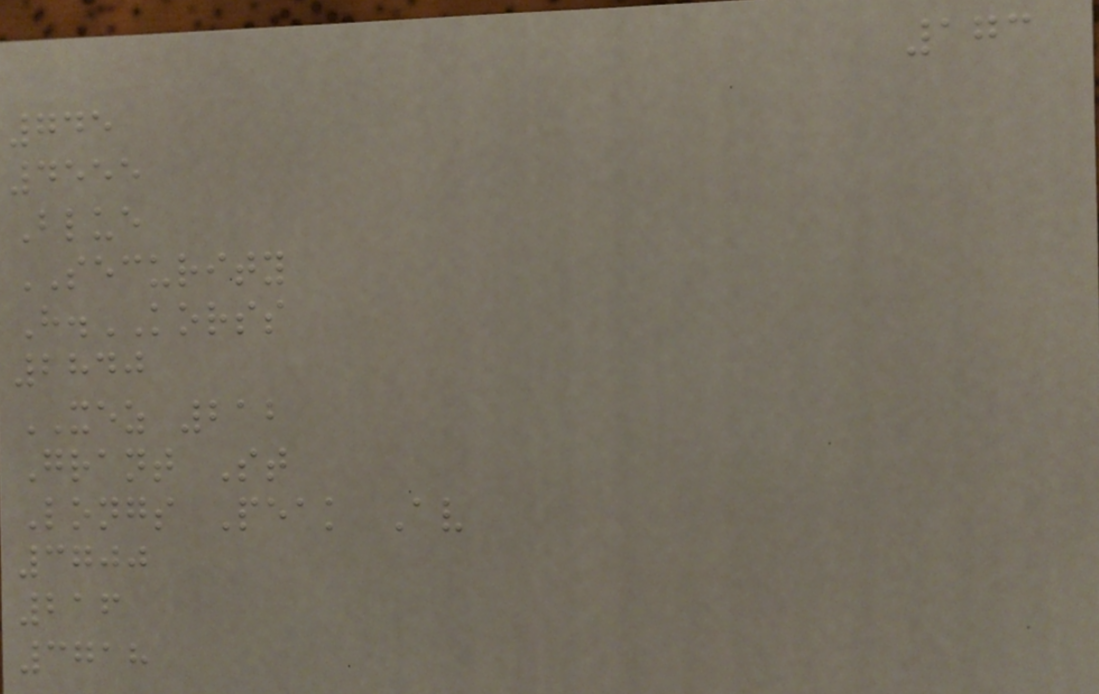173
745
4555
Blue
SECURITY
H.KORSS
2840
XEZ 212
Grant St
Longs Peak Av
3700
216
3718
